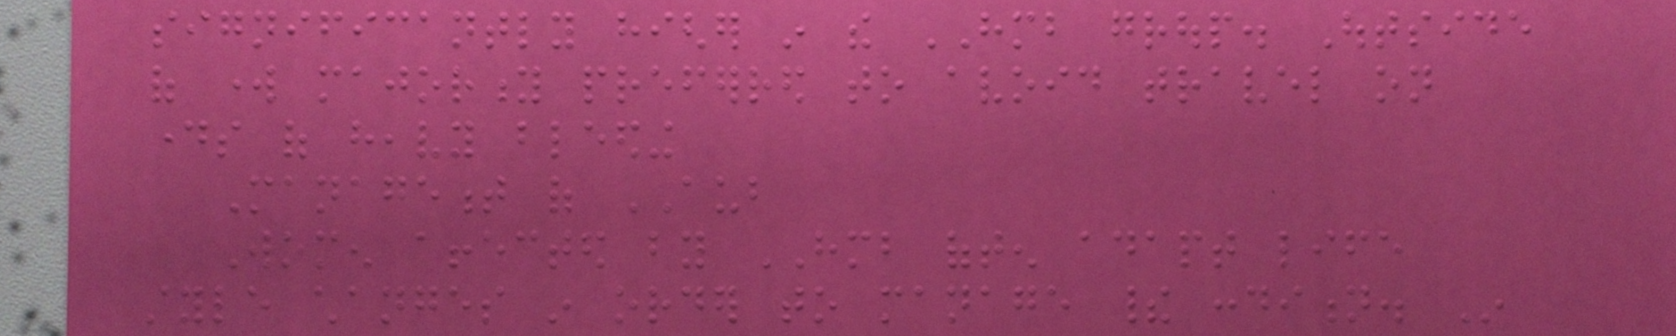significantly higher in the HMB group. Outside
of work majority preferred to avoid travel on
days of heavy bleeding
Management of AUB
Women affected by HMB often adapt life
style changes in order to manage their condition. In
